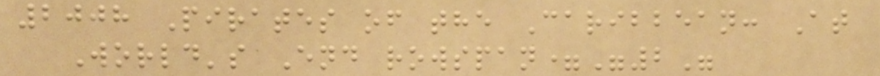2008 Pirates of the Caribbean: At
World's End rowspan="2"
